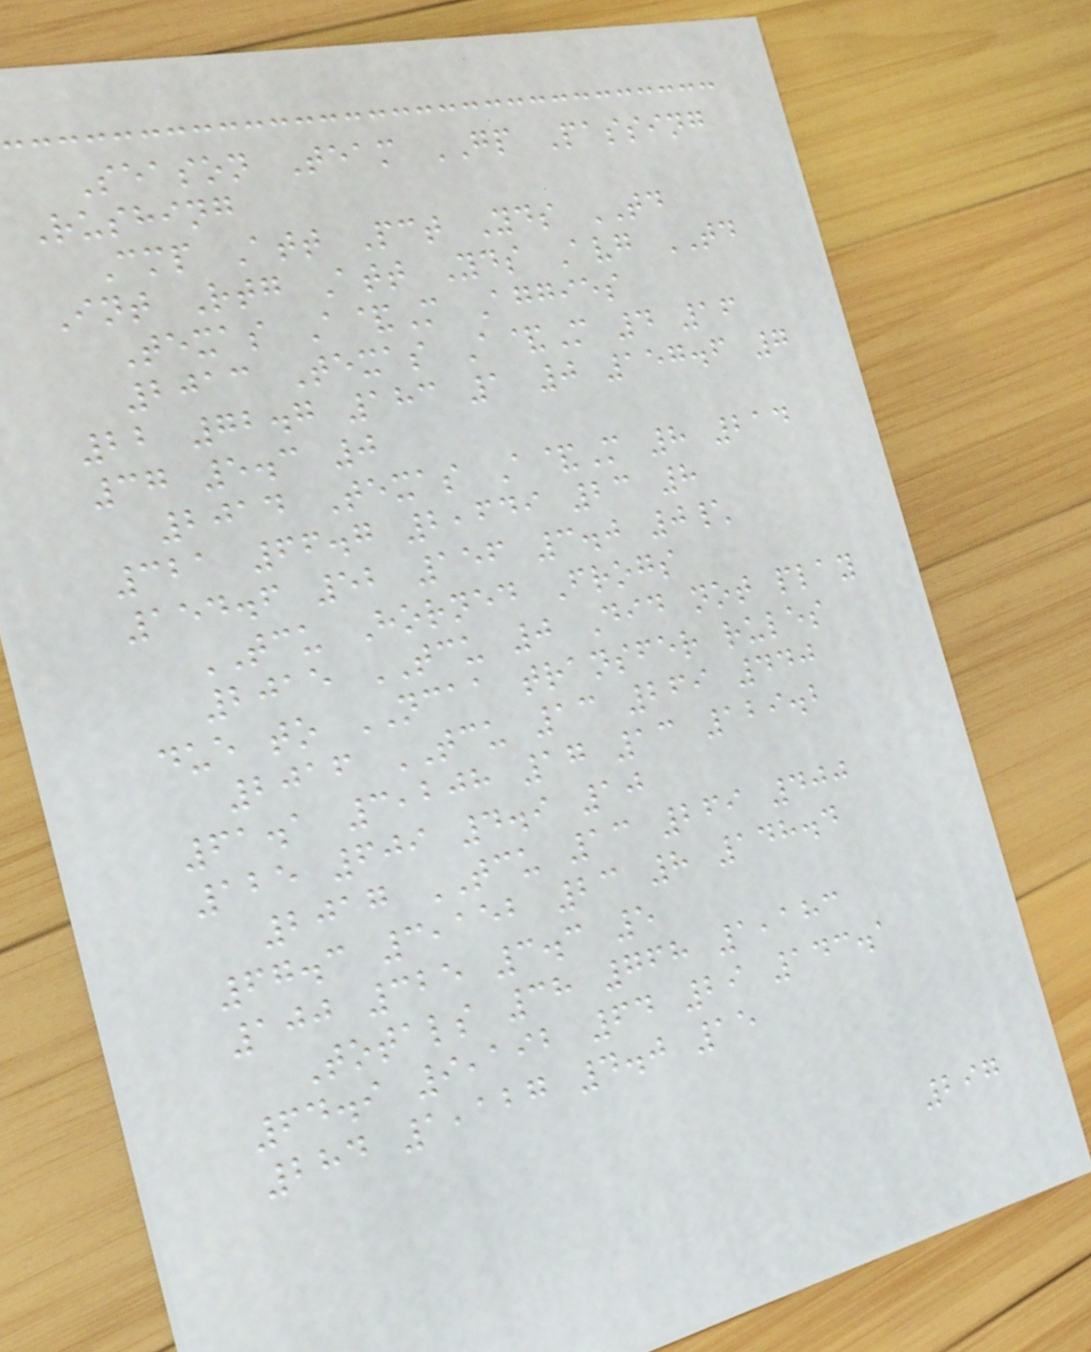Season Team GP Passing
Rushing
Cmp Att Pct Yds TD
Int Rtg Att Yds Avg TD
Texas A&M Aggies
2013 Texas A&M 4 16
22 72.7 183 1 0 157.6 7
37 5.3 0
2014 Texas A&M 8 214
321 66.7 2,649 23 8
154.6 52 156 3.0 0\
TCU Horned Frogs
2015 TCU 0 Did not play
due to NCAA transfer rules
2016 TCU 13 269 440
61.1 3,208 17 13 129.2
125 609 4.9 10
2017 TCU 13 269 400
67.3 3,152 23 8 148.4
100 325 3.3 5
Totals 38 768 1,183
64.9 9,192 64 29 143.1
284 1,127 4.0 15
297
